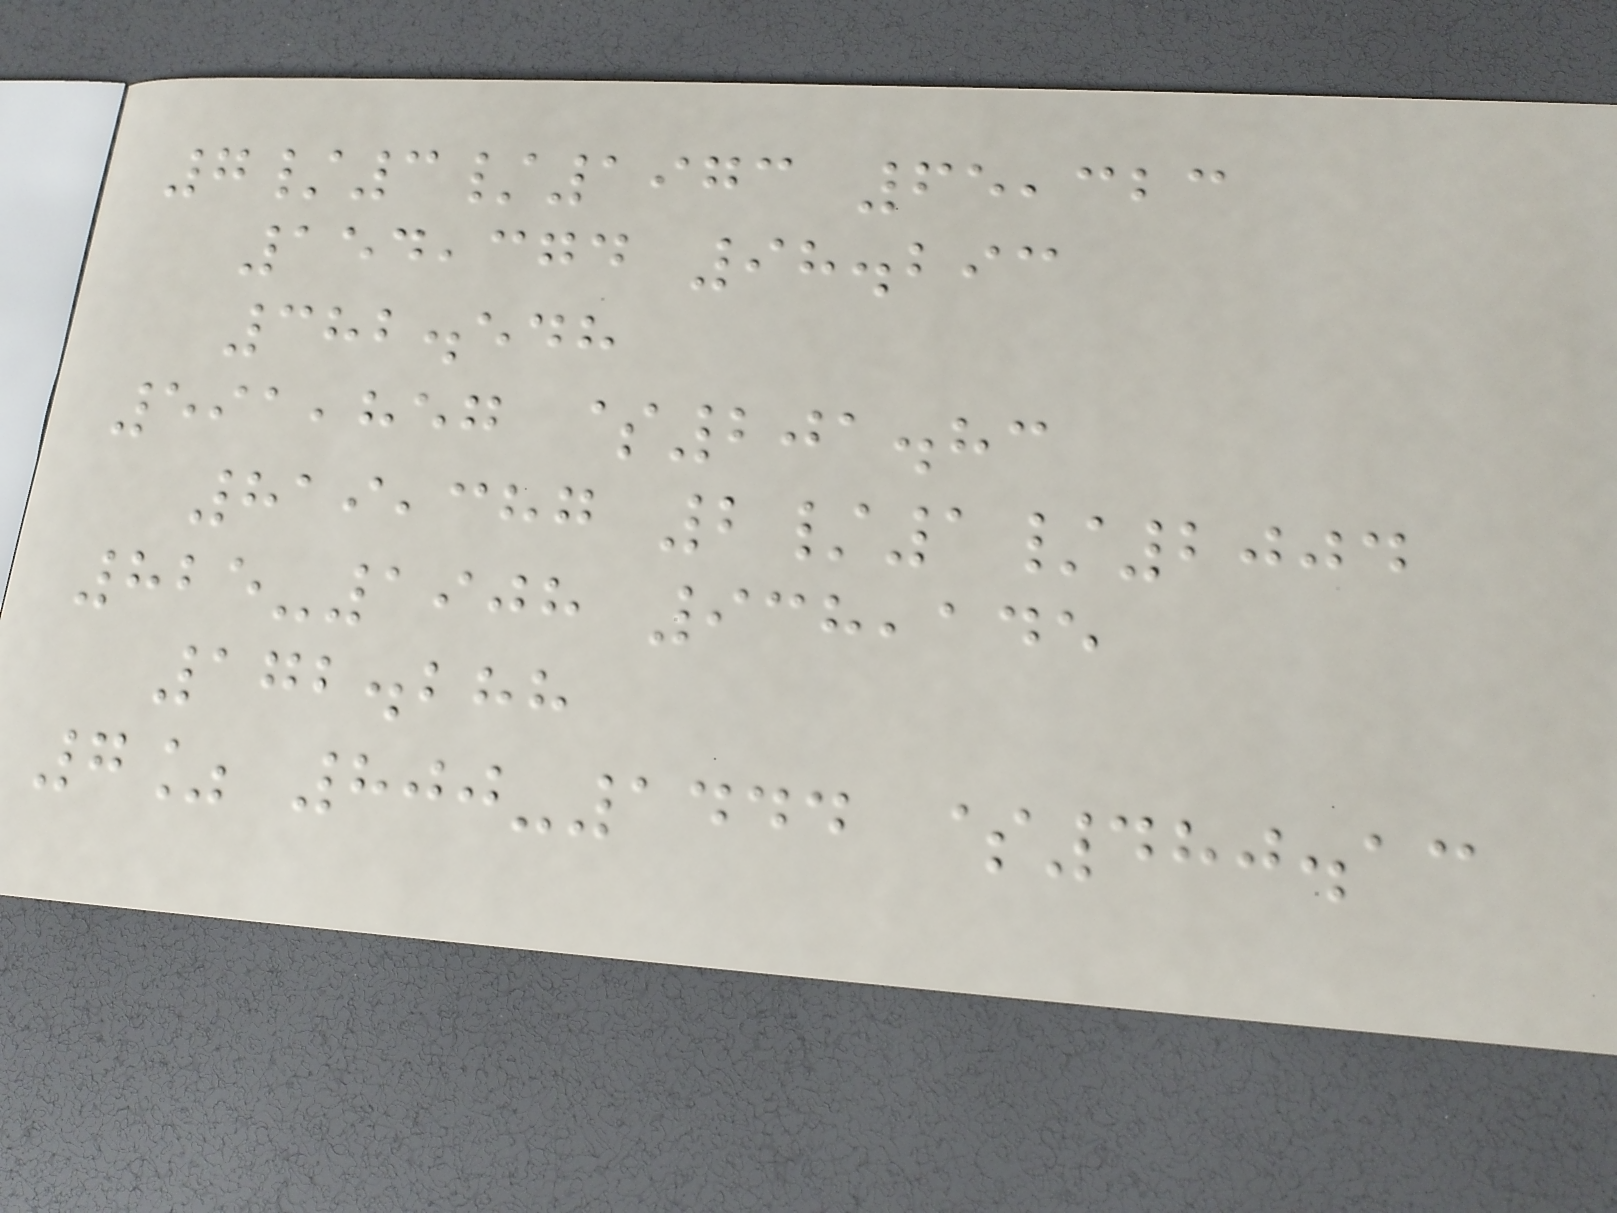7/3/1973 65,323
154,374 98.293
382.548
591,857 $201.83
819,387 2/1/2004
825-1908 938,145
172.288
7% 800-1444 $480.13
